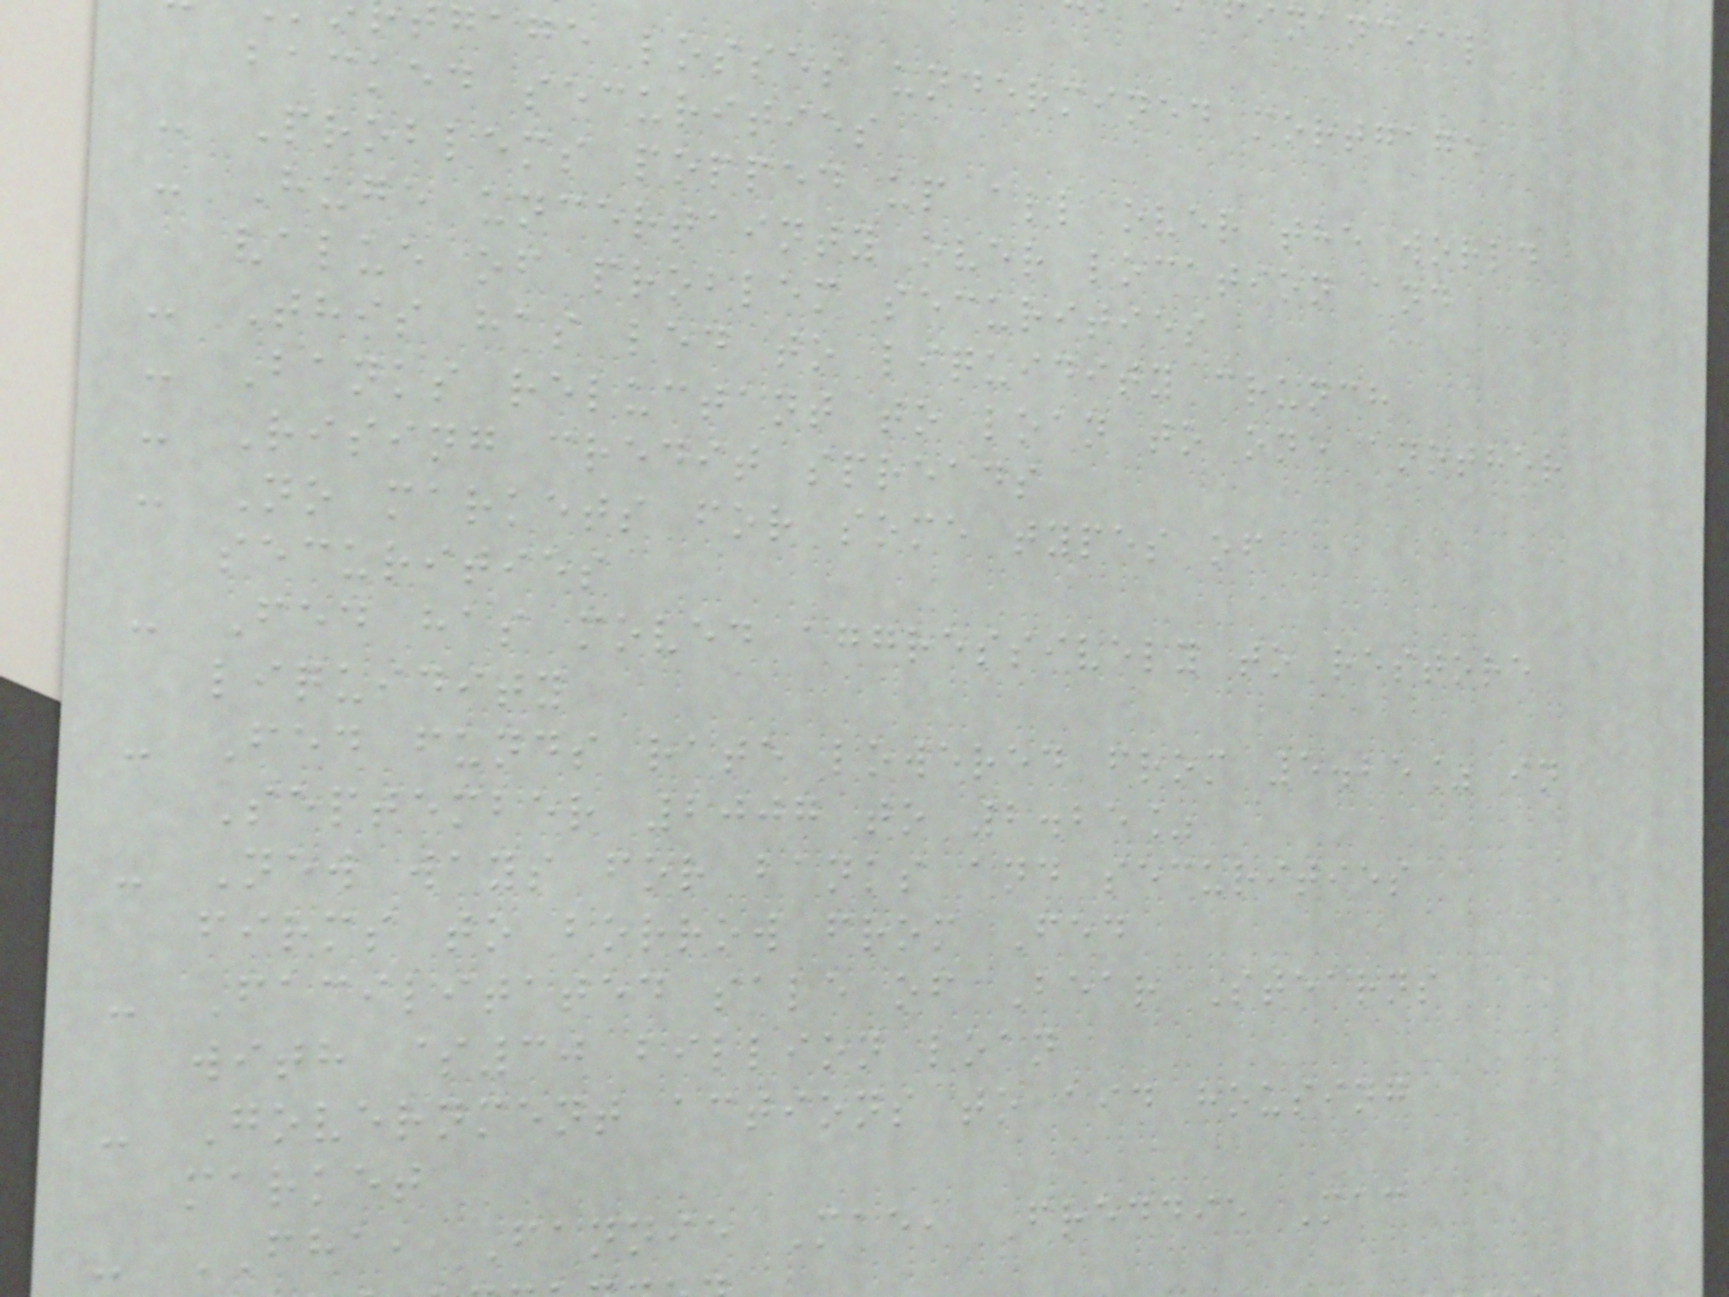gage losses undermined mortgage
backed securities
- Problems popped up all over the world
- Huge uncertainty over location and
value of problem securities
- This has led to liquidity crunch
- Banks reluctant to loan to one another
- Rising credit spreads
- No markets for some types of
securities
- Fed has moved aggressively to restore
liquidity
- Fed funds rate lowered from 5.25% in
September 2007 to 2.25%
- New ways for banks and securities
firms to borrow from Fed
- Facilitated sale of Bear Stearns
with $30 billion loan
- Government actions to aid housing
market
- FHA, Fannie Mae, Freddie Mac
